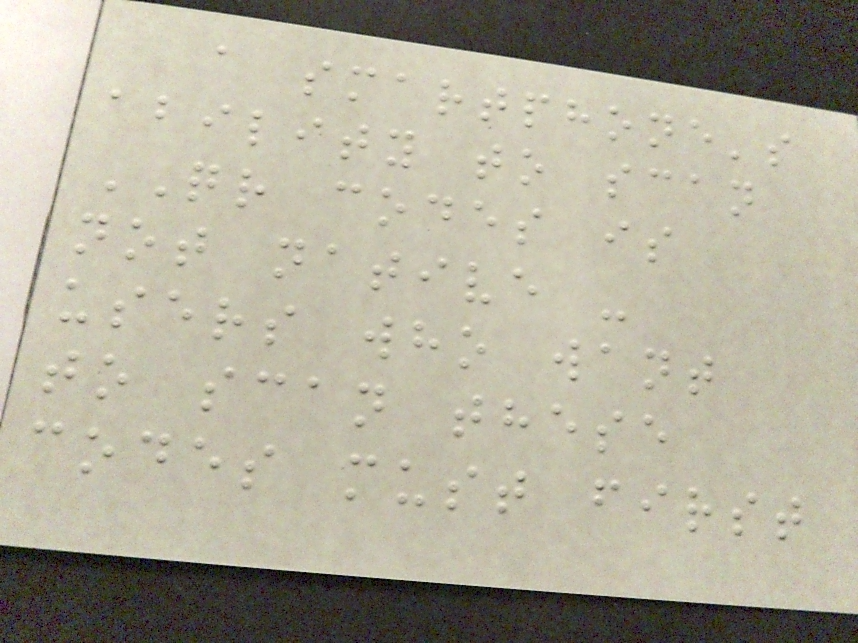a smartphone's
ability to scan
QR codes is
not native -
users who want
to scan these
codes must first
